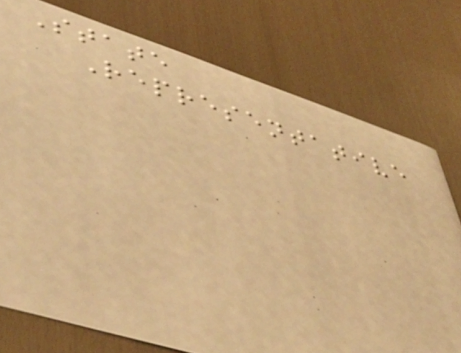State
Representative
